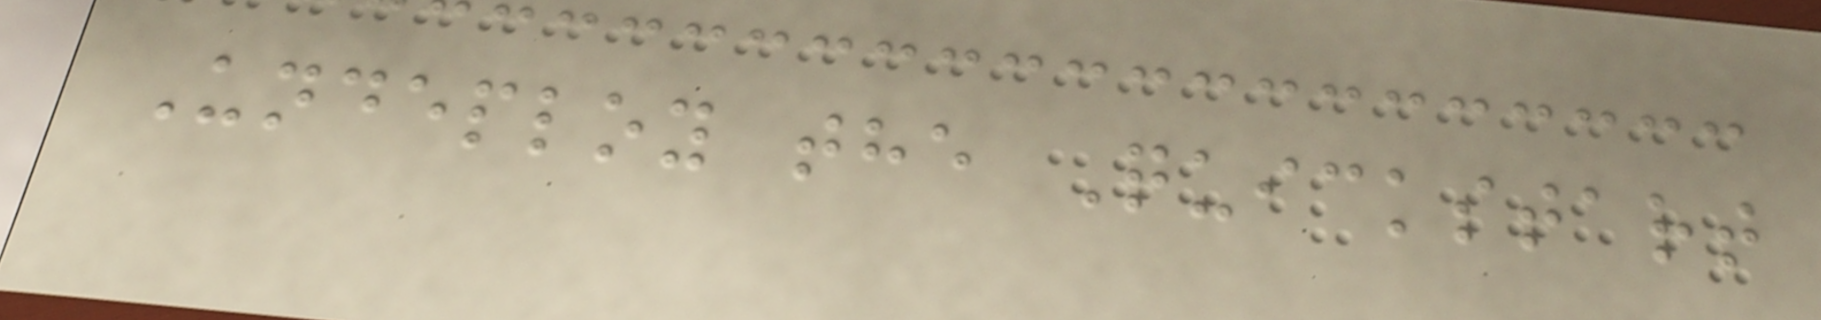Undeploy the Quickstart
